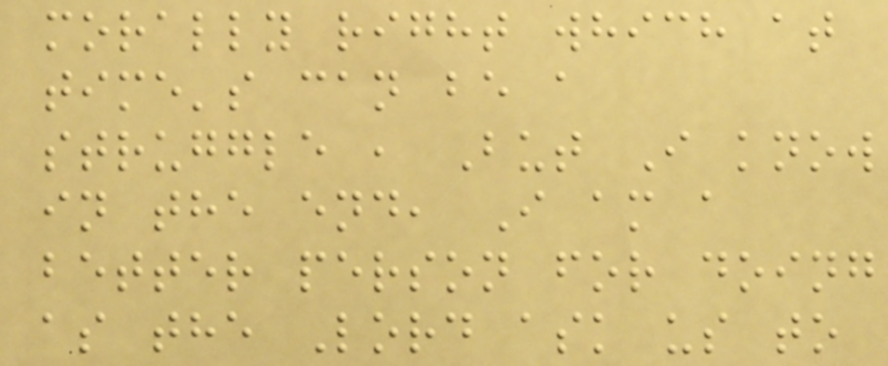morally right which at
time's can be a
struggle , But I know
in the end, I am a
better person for doing
as the Lord ask us to
